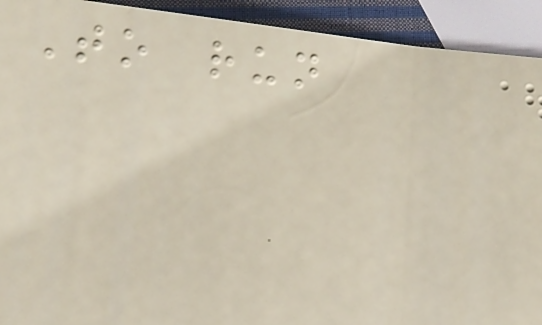To run
